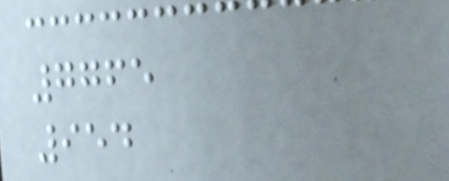7765
954
